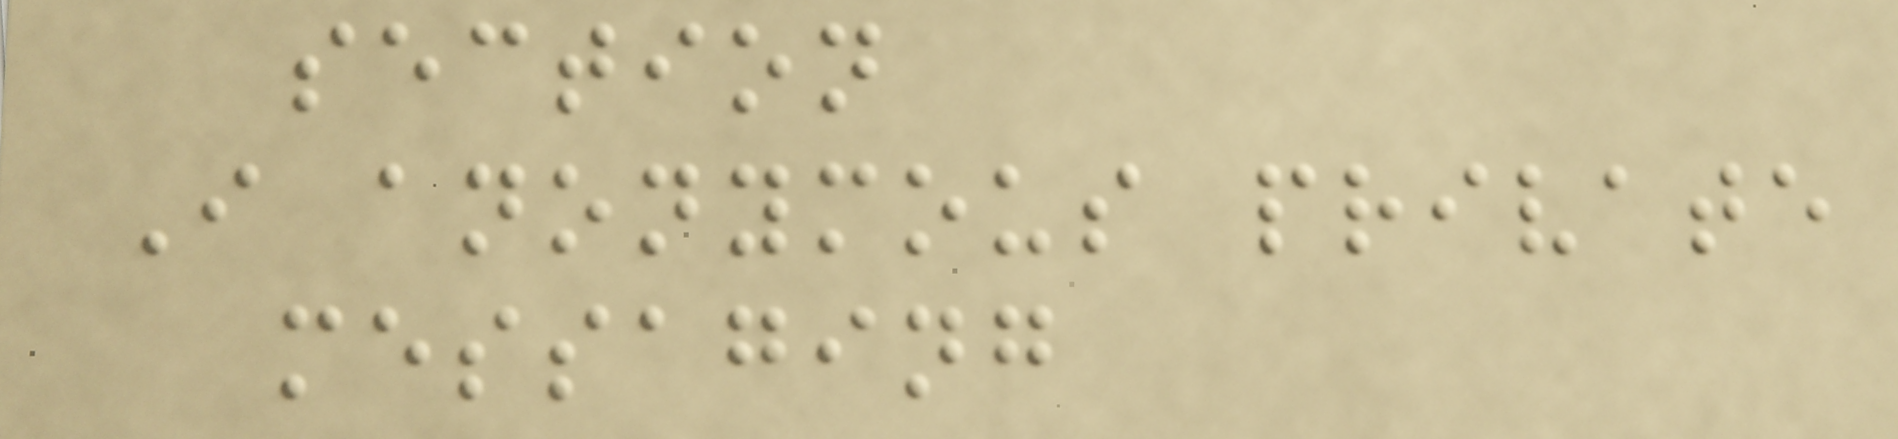section
I anonymous private
messaging
